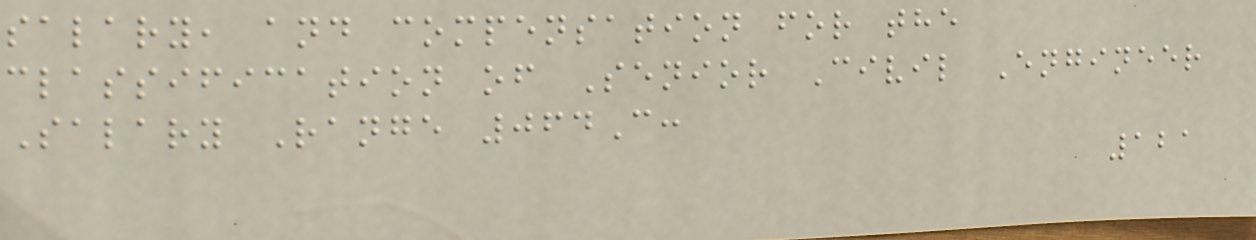salary, and compensation for the
classification of Senior Civil Engineer
Salary Range 064C:
121
